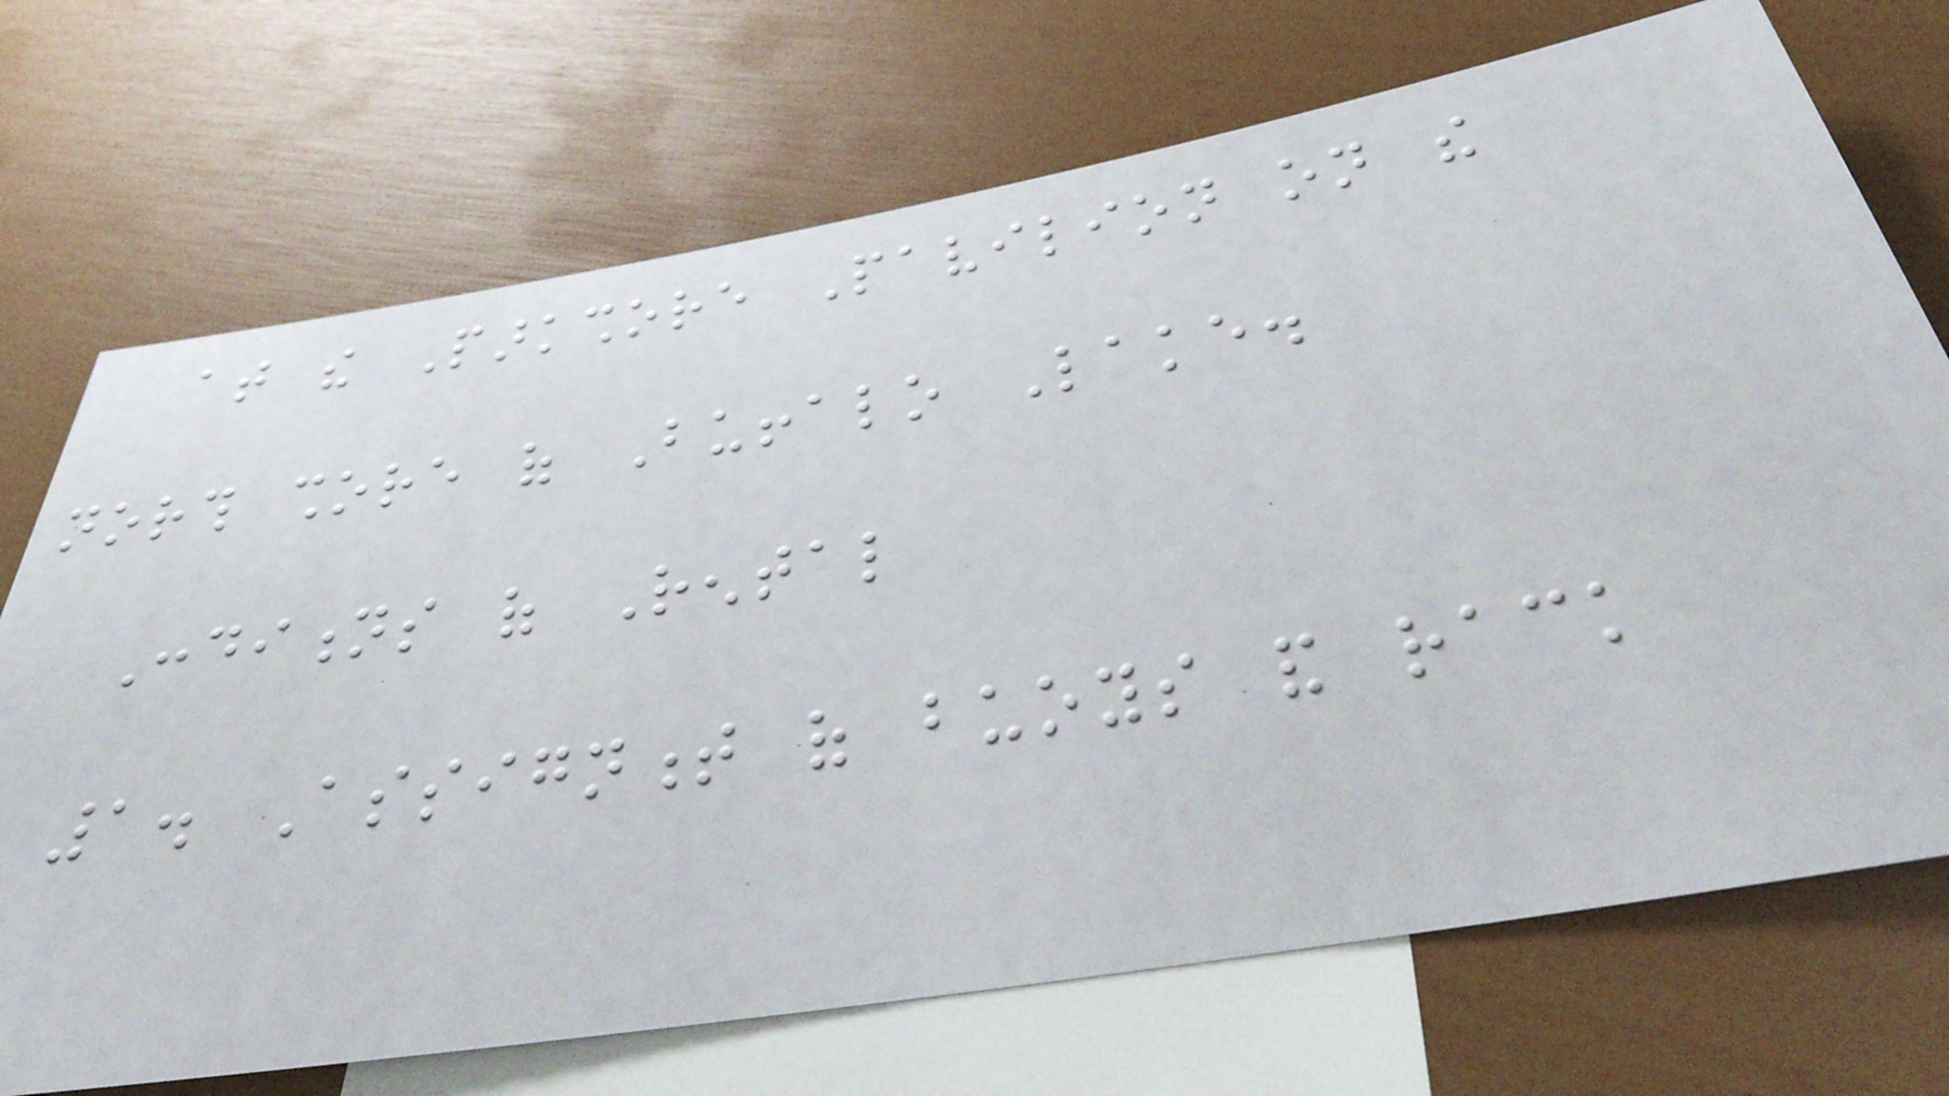at the Parkshore Pavilion on the
north shore of Buffalo Lake.
Conditions of Rental
1. Assignment of buoys and rack
